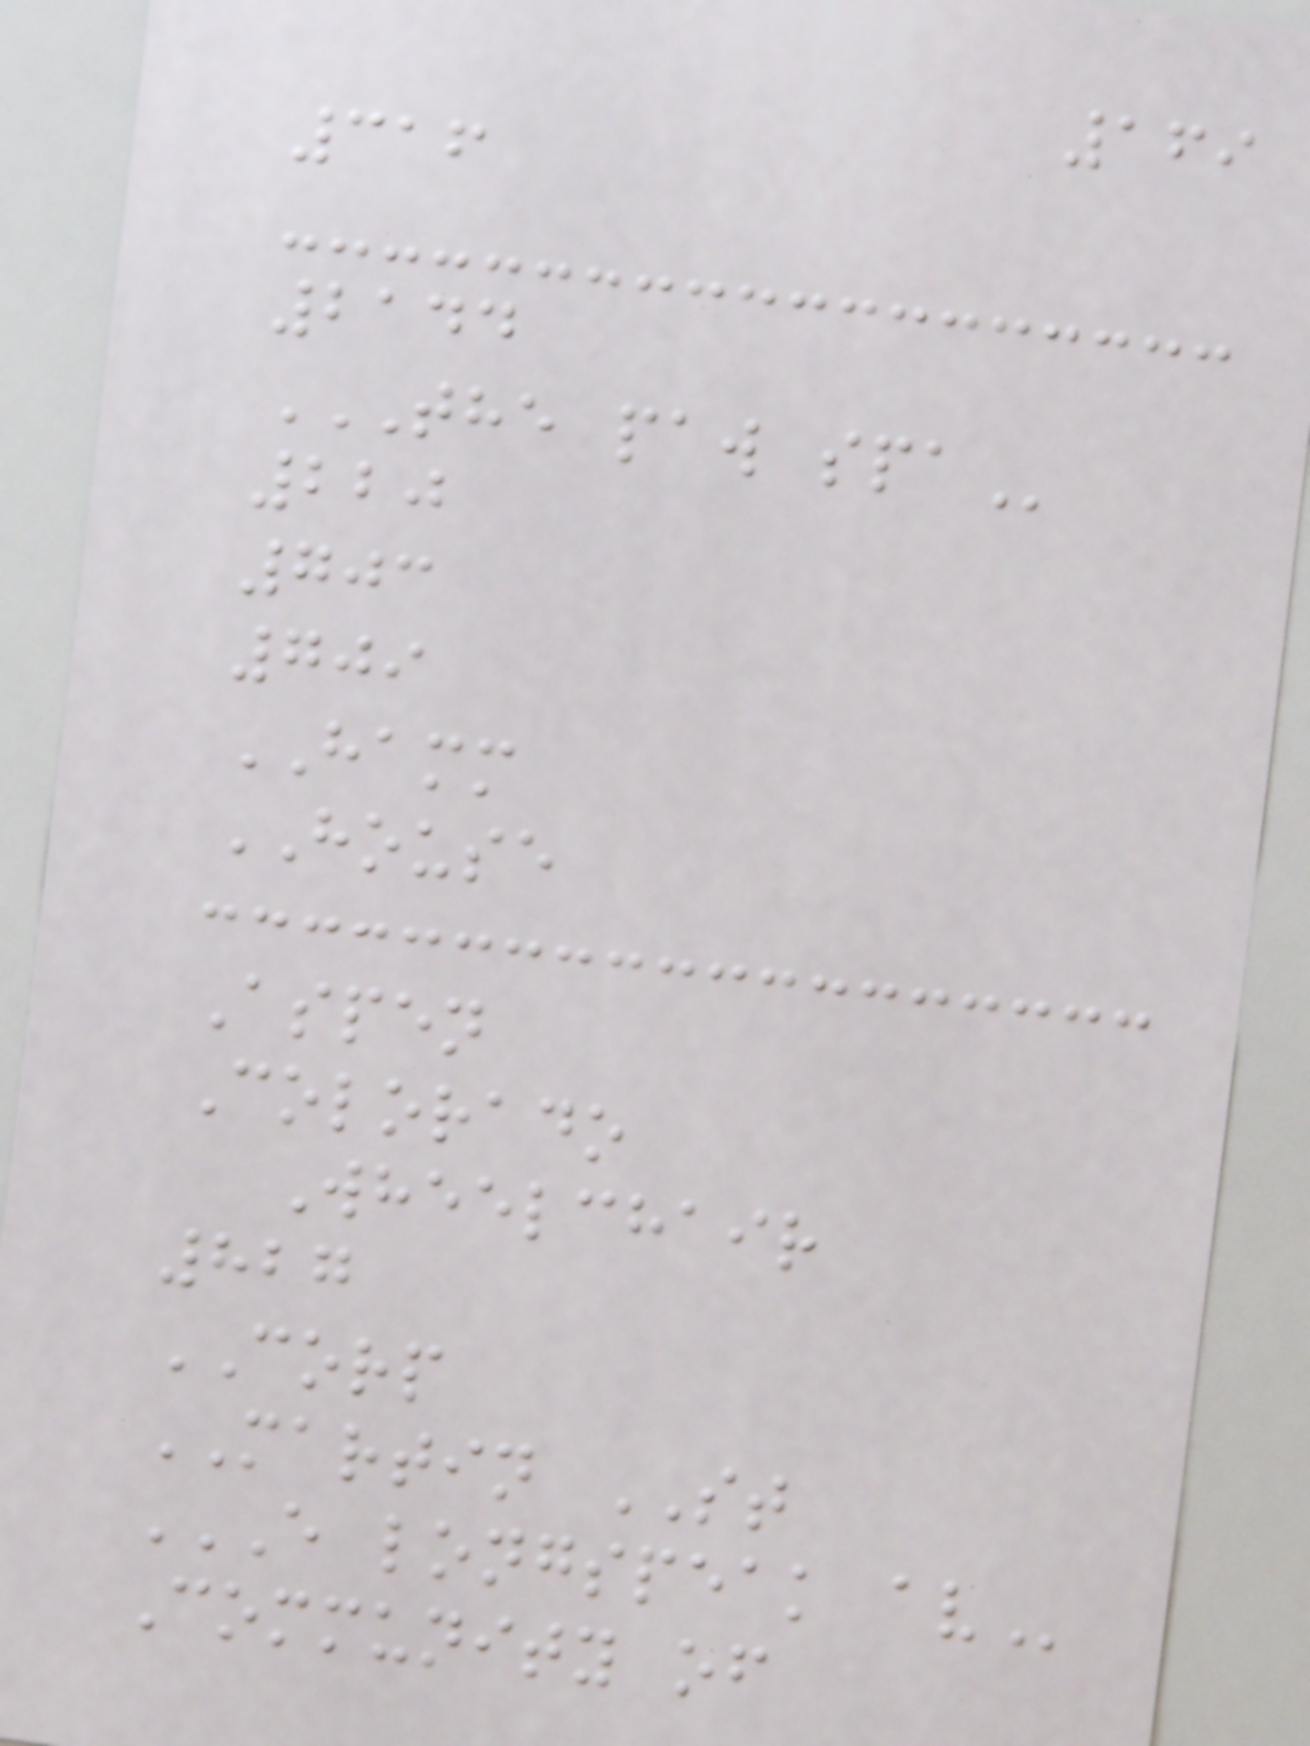169
316
2144
THE PAW SPA
220
703
709
HAMM
HOUSE
Aspen
Colorado
Wheelchair
827
CORP
MARTIN ST
E LONGSPEAK AV
Community of
